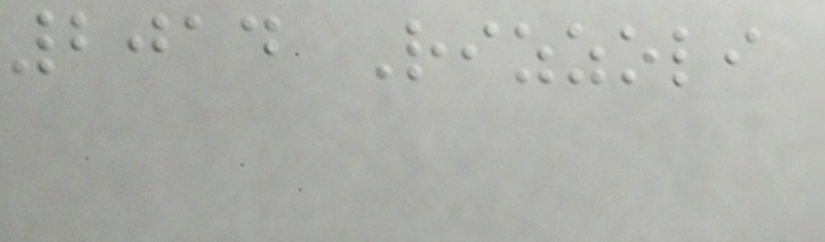2014 Rizzoli
